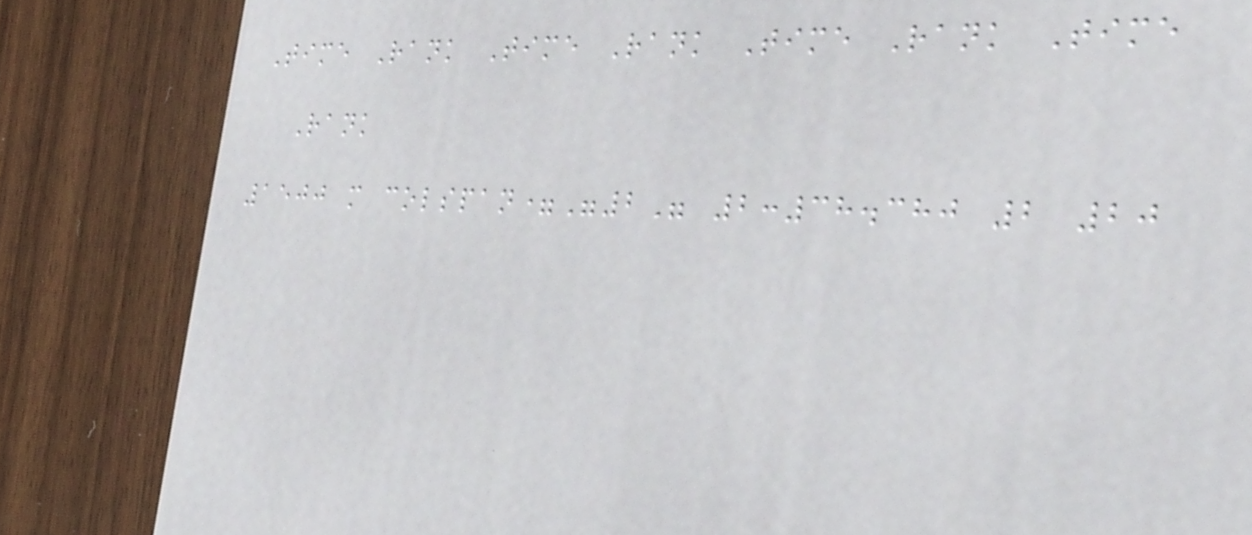Time Rank Time Rank Time Rank Time
Rank
1500 m colspan="2" 2:38.380 2 20
